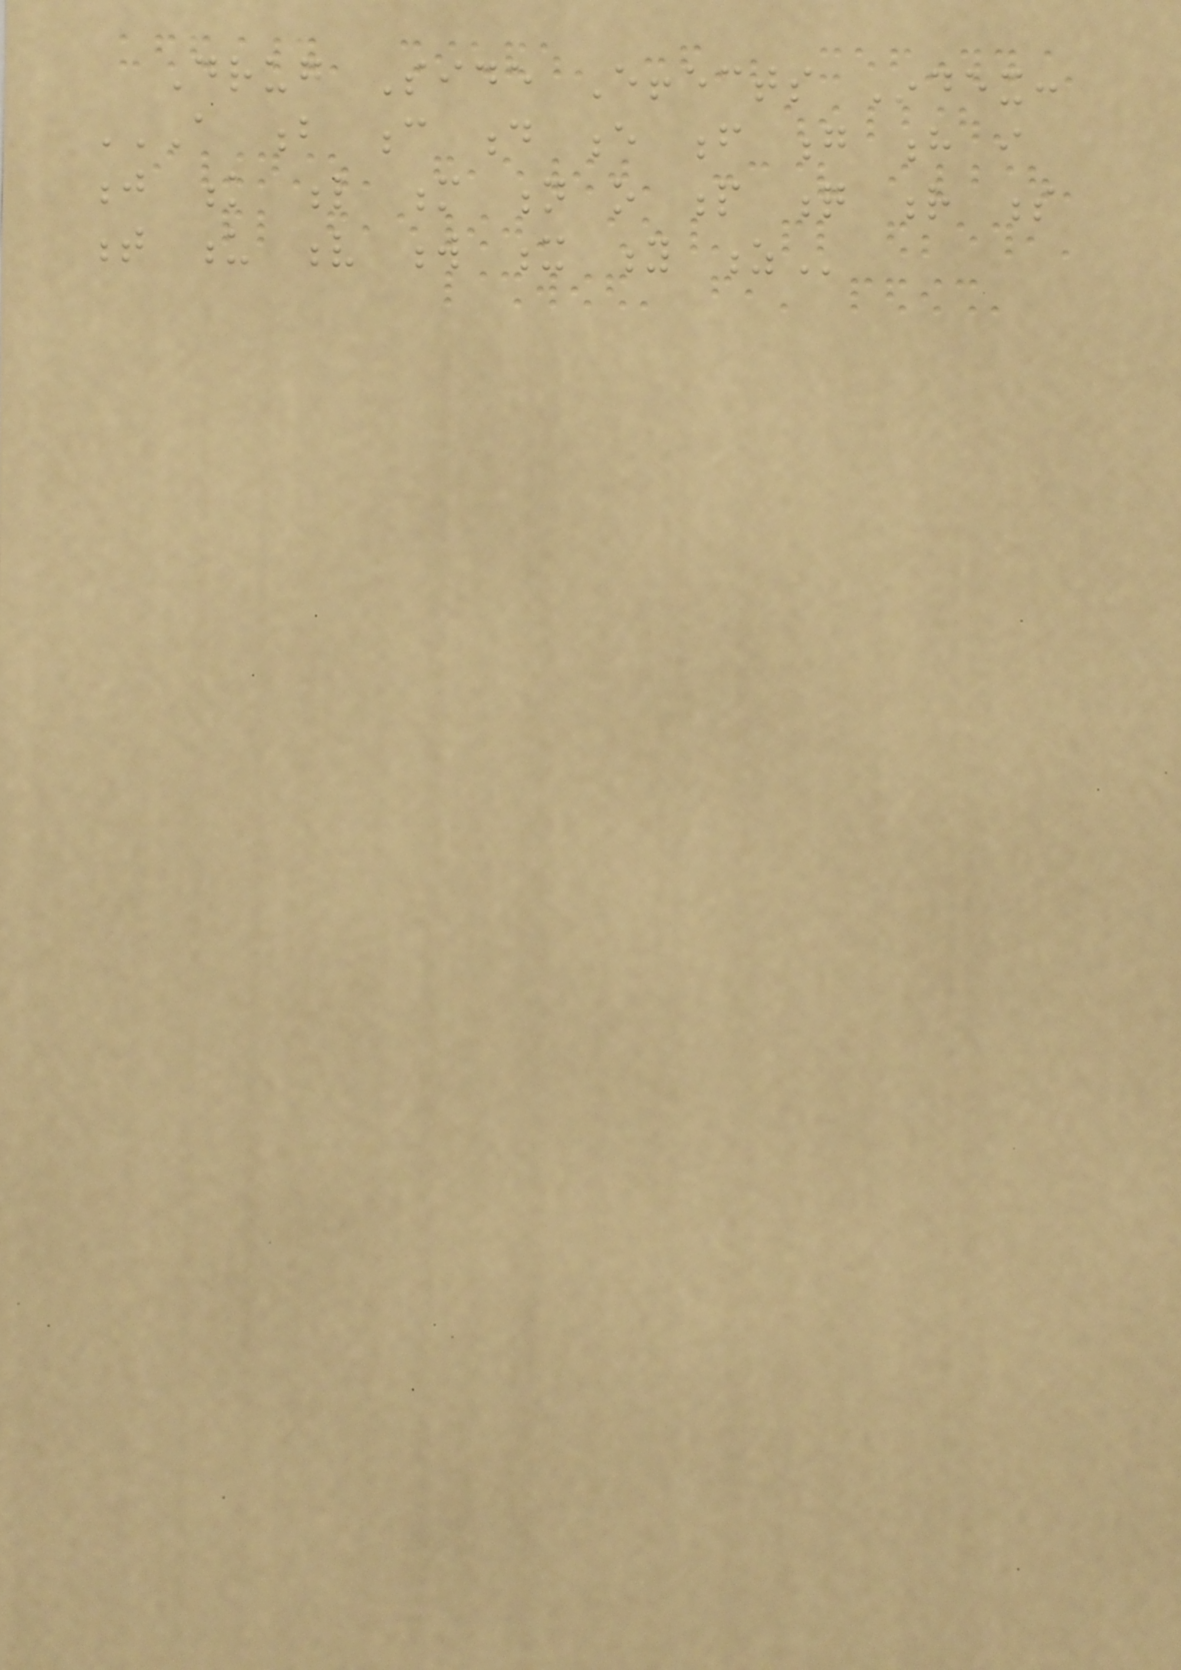Drug Side Effects Index:
A B C D E F G H I
J K L M N O P Q R S
T U V W X Y Z
